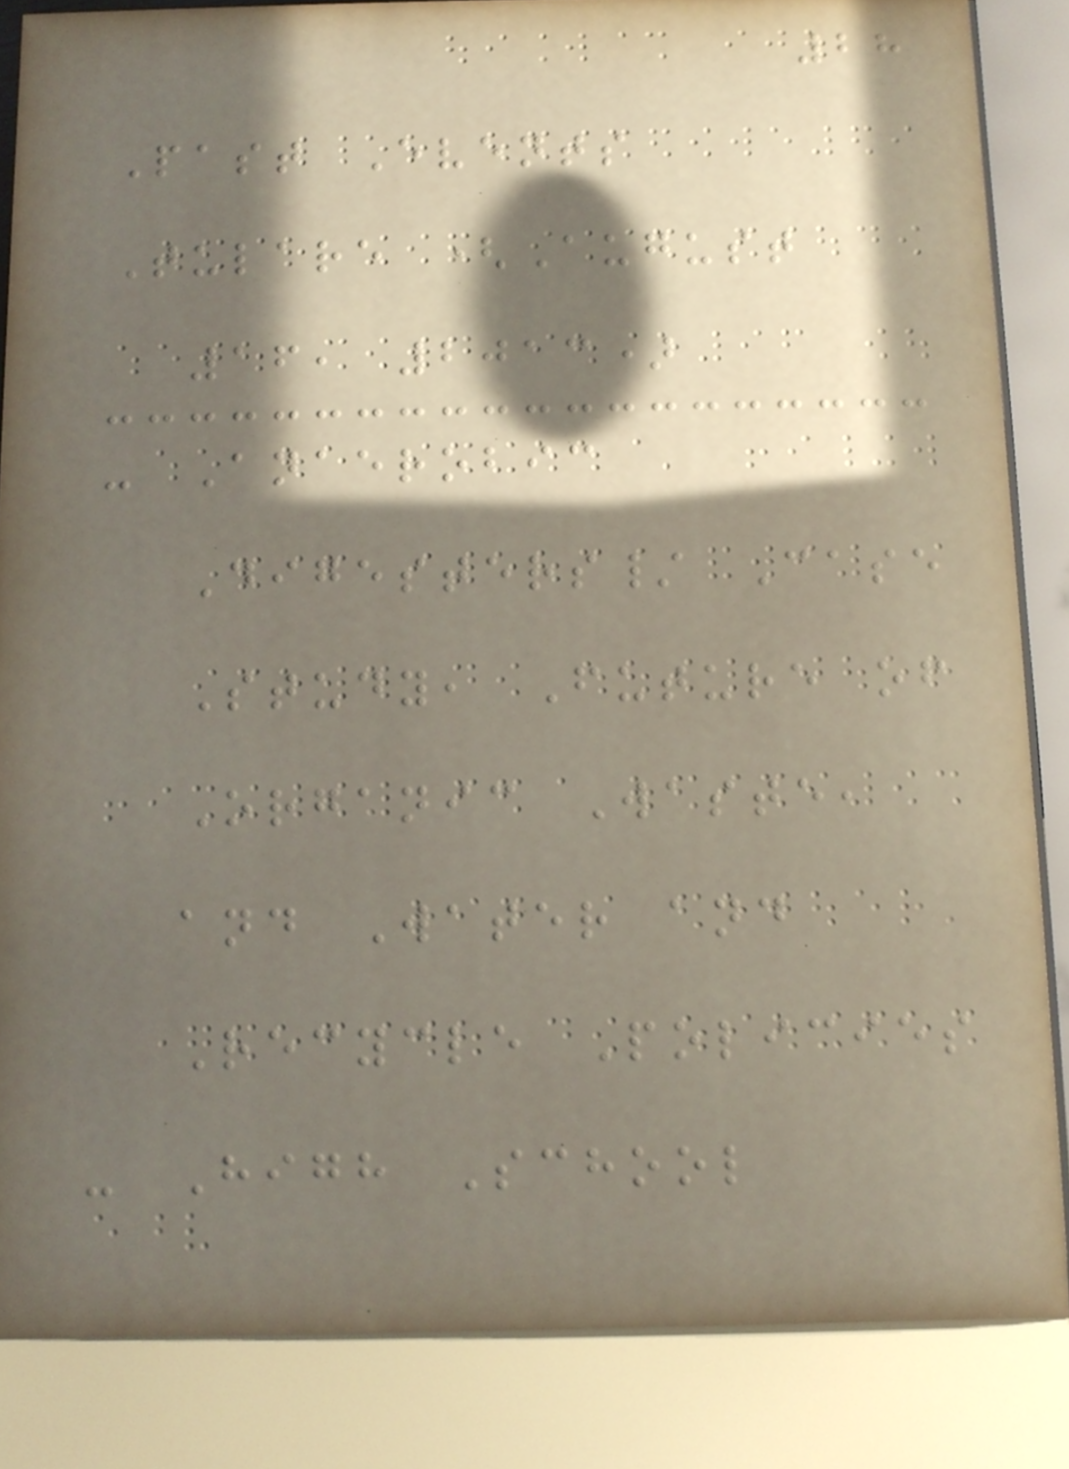28
Past Events
Tulare (August
16, 2013)
- Anaerobic
Digesters/ Case
Study, Future of
Organic Waste,
and Water and
Recycle Policies
- High School
